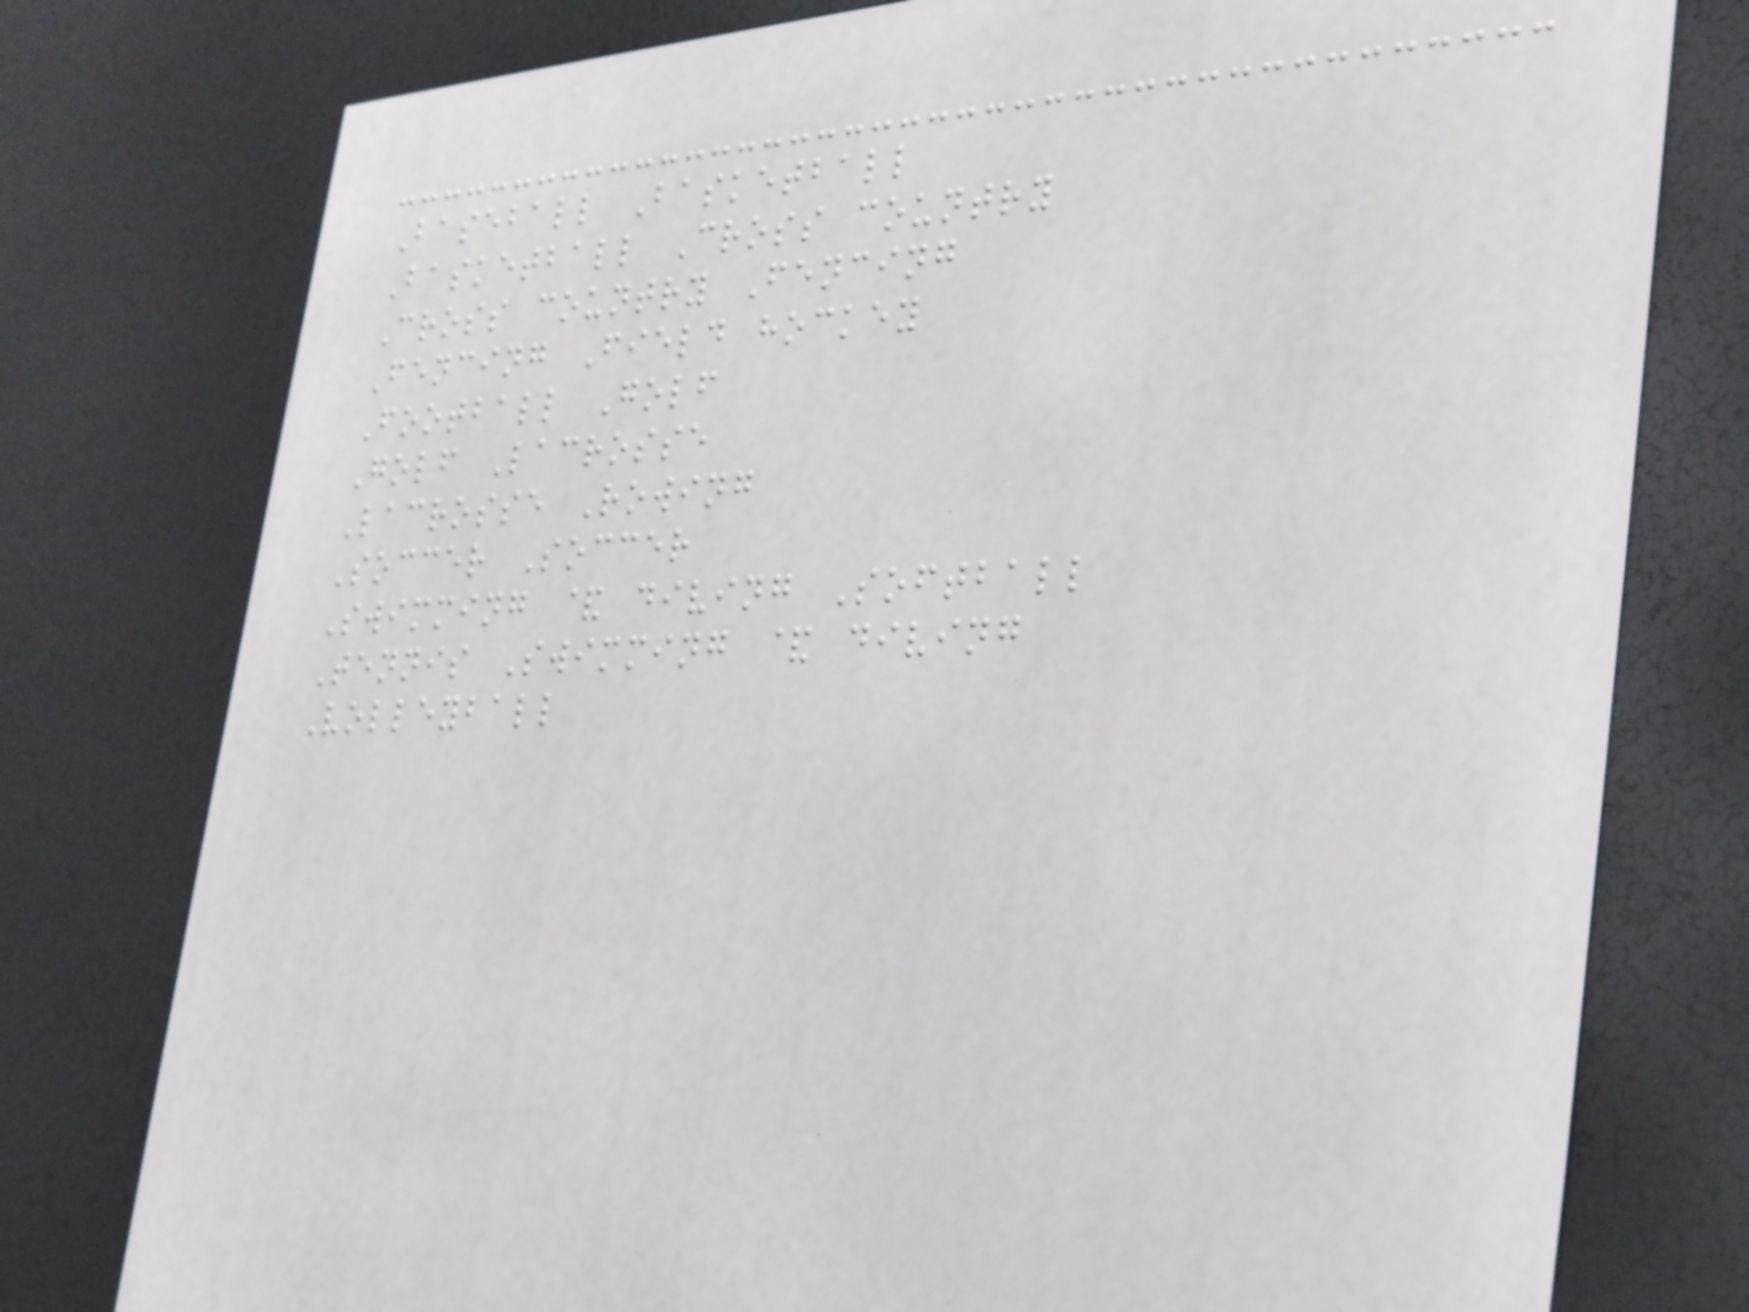Baseball Basketball
Basketball Cross country
Cross country Fencing
Fencing Field hockey
Football Golf
Golf Lacrosse
Lacrosse Rowing
Soccer Soccer
Swimming & diving Softball
Tennis Swimming & diving
Volleyball
